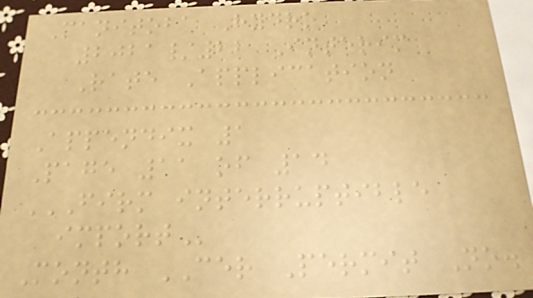Manitoba Hydro
2021/22 Interim
Rate Application
Appendix 1
Page 11 of 14
FIRM INTERRUPTIBLE
IMPORT
Month CER Permit No.
